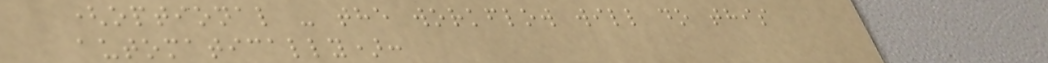(optional - the workflow will do this
automatically):
